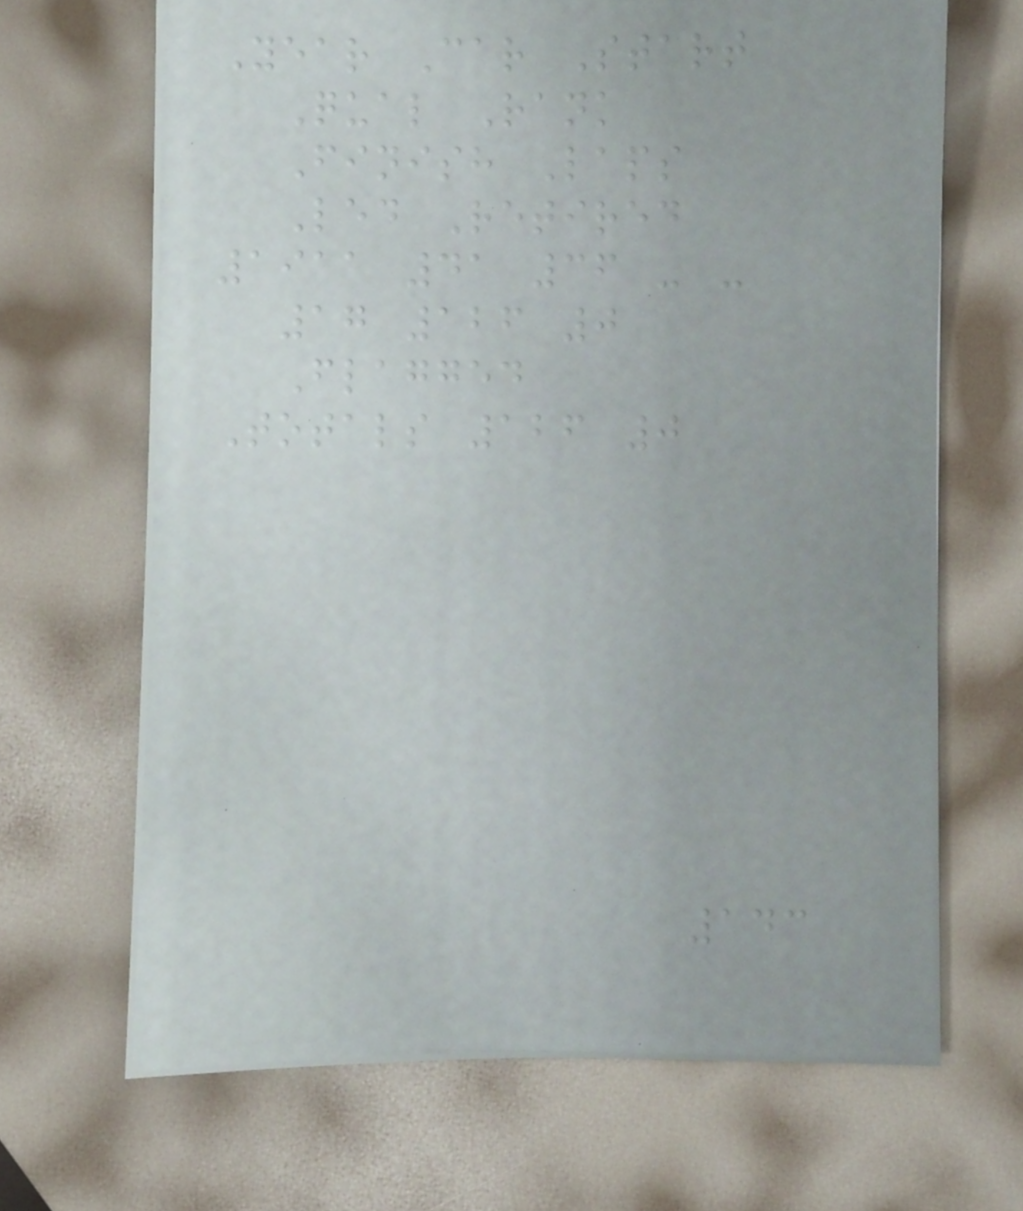Year Car Start
Qual Rank
Finish Laps
Led Retired
1911 41 36 - -
17 126 0
Flagged
Totals 126 0
143
